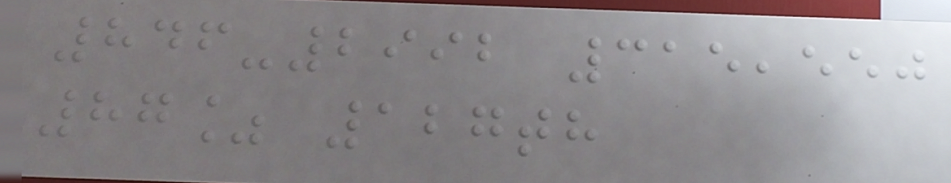846-2992 315,550
87% 127th
